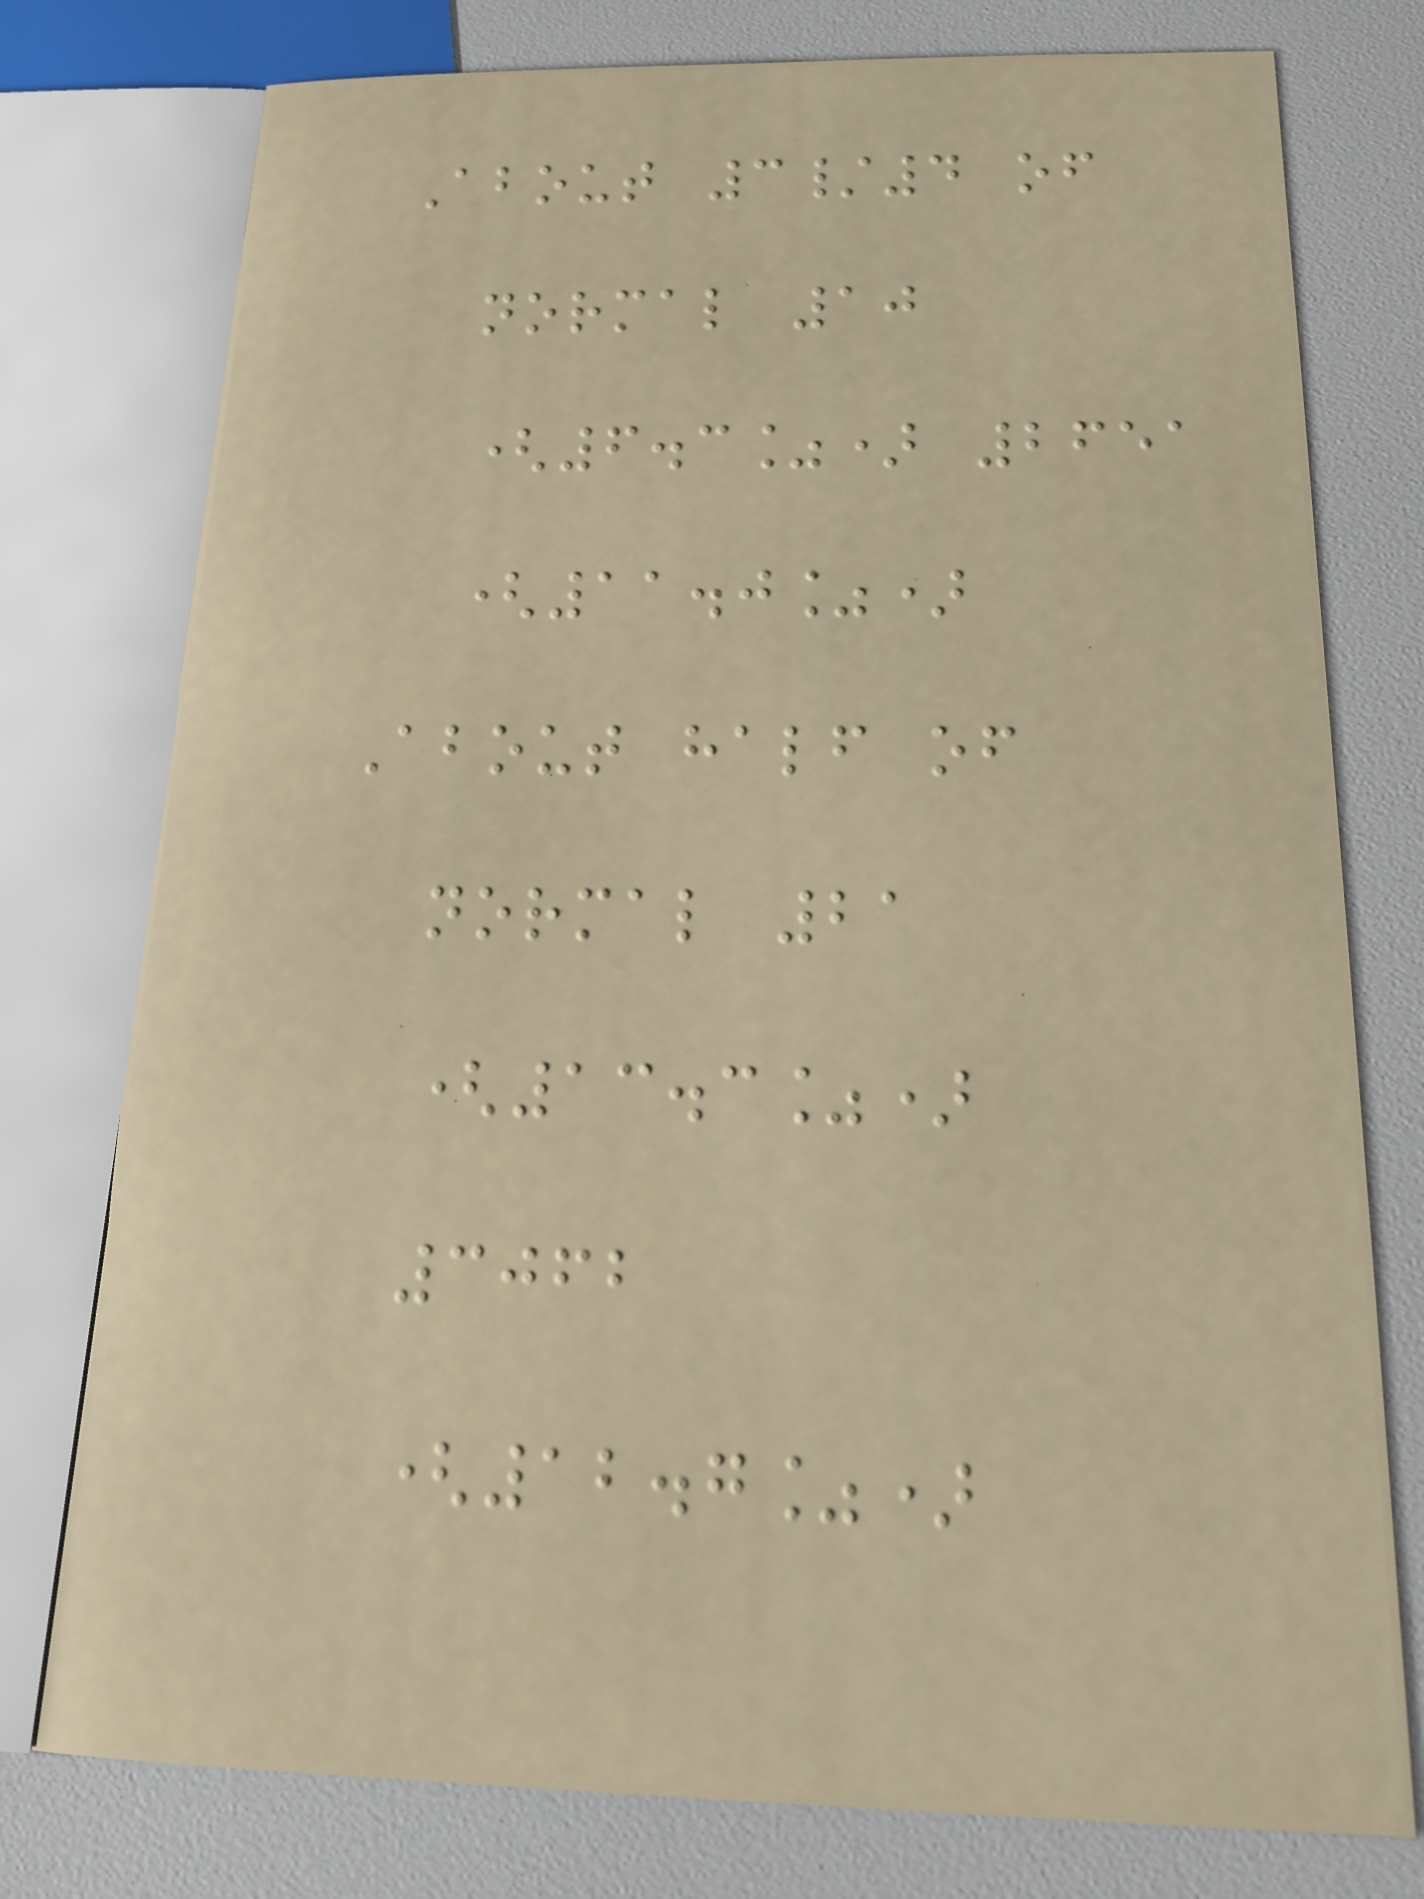About 3/4 of
normal 10
(6.3%) 2651
(11.0%)
About half of
normal 21
(13.3%)
3062
(12.7%)
